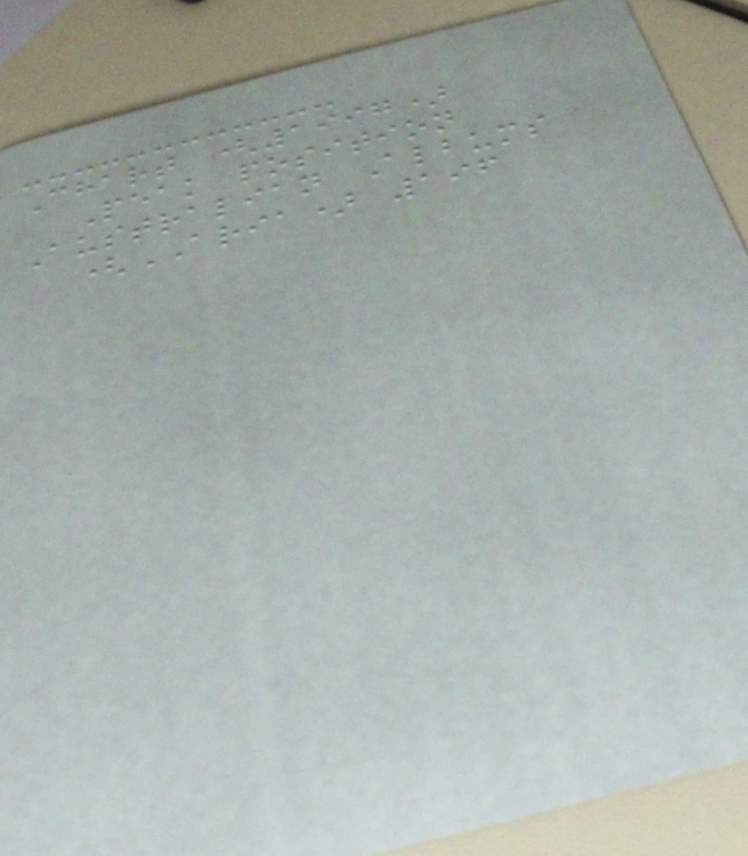Chart (1997)
Peak position
Australian Albums
(ARIA) 196
